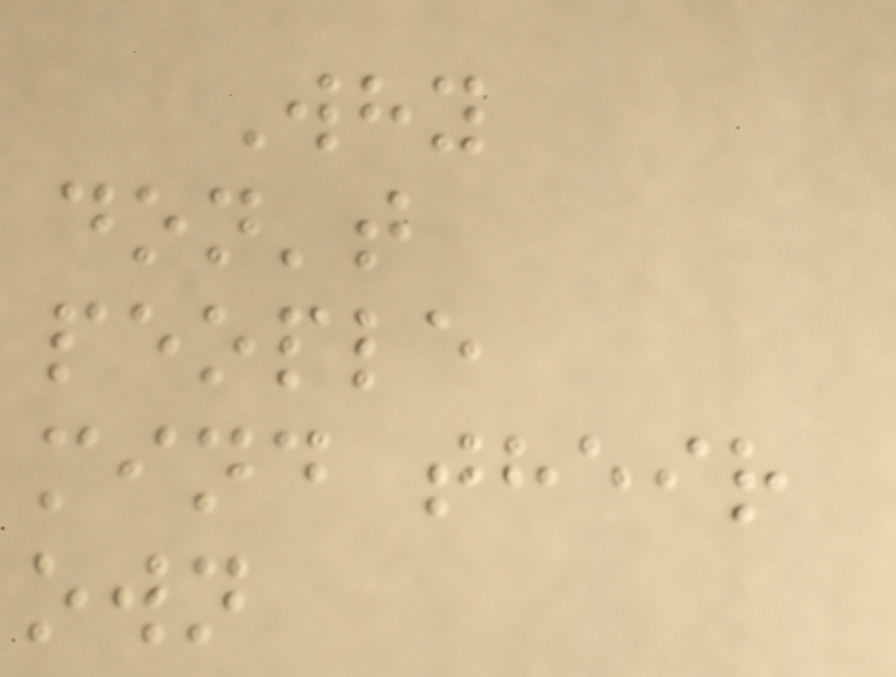Why
don't
people
mind their
own
